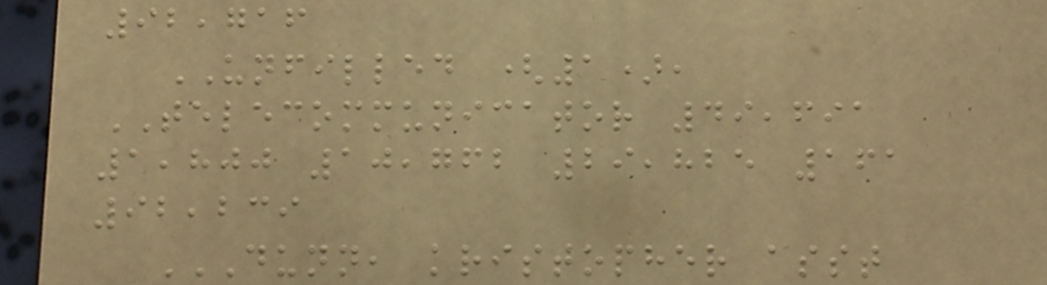92,716
UNFILLED (1),
TELECOMMUNICATOR 49,691
1,800 10,762 29,825 161
92,239
DUNN, KRISTOPHER ASST
